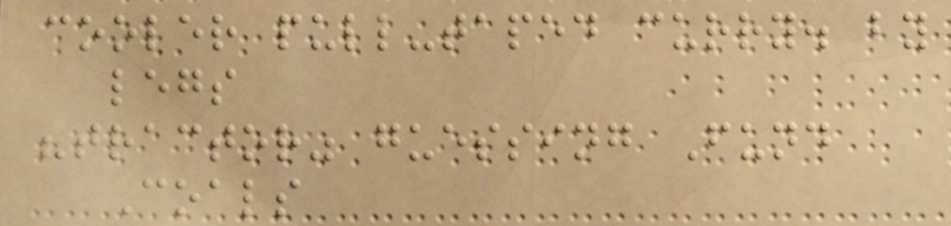cooler pull-taped curry. by
legs
"tractor" guessing Fund
Coals
